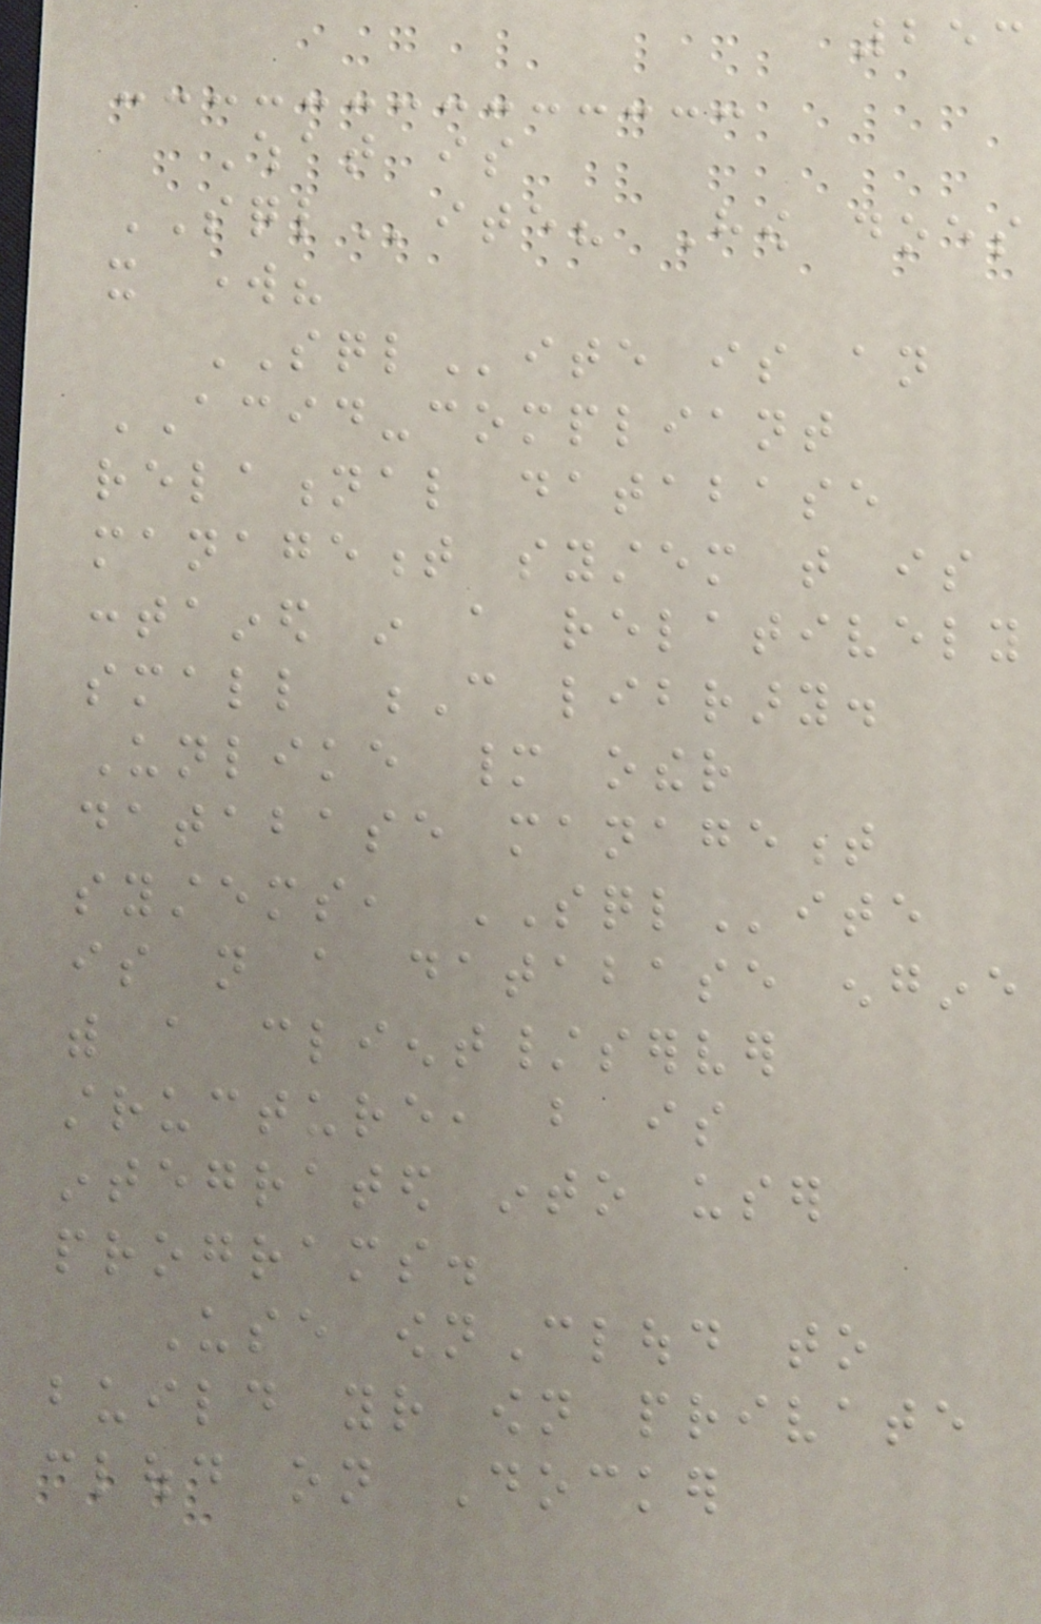253
What is
SQLite? How does
it work?
SQLite is an
ACID-compliant
relational database
management system that is
contained in a relatively
small C library.
Unlike many other
database management
systems, SQLite
is not a database engine
with a client/server
structure, but is
integrated into user
programs.
Use ownCloud to
build your own private
cloud on Docker
